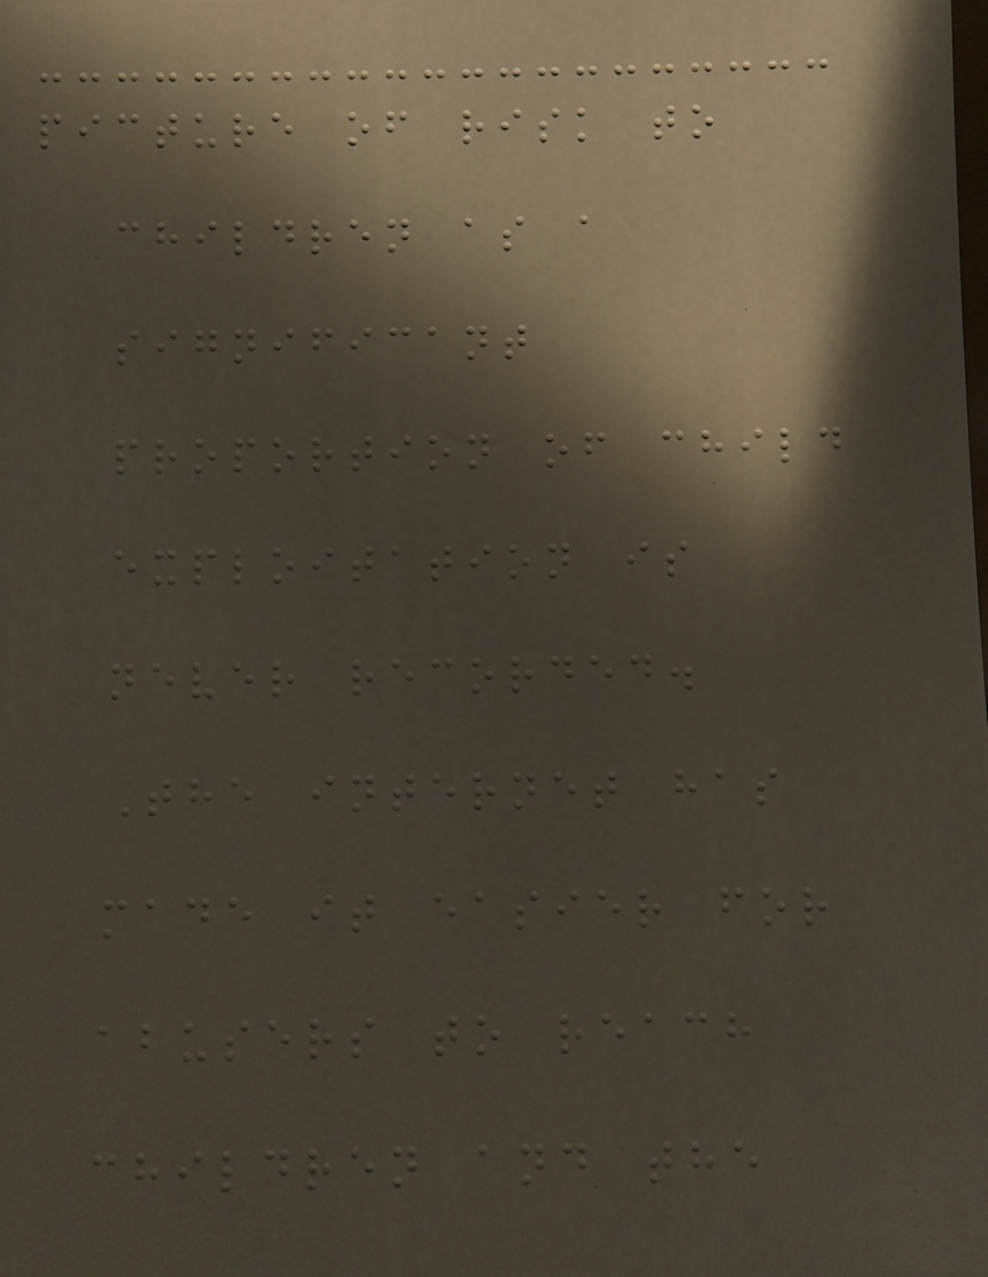picture of risk to
children as a
significant
proportion of child
exploitation is
never recorded.
The internet has
made it easier for
abusers to reach
children and the
